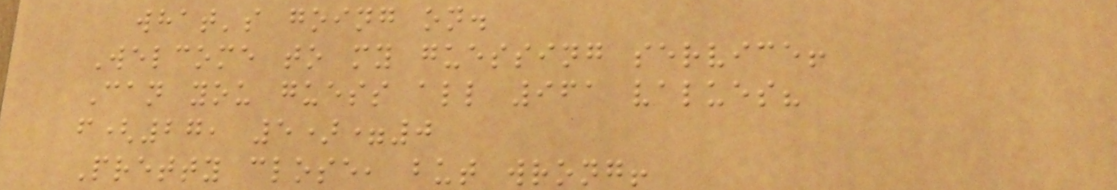what's going on.
Welcome to my guessing service!
Can you guess all 961 values?
f(27, 5)=0
Pretty close, but wrong!
